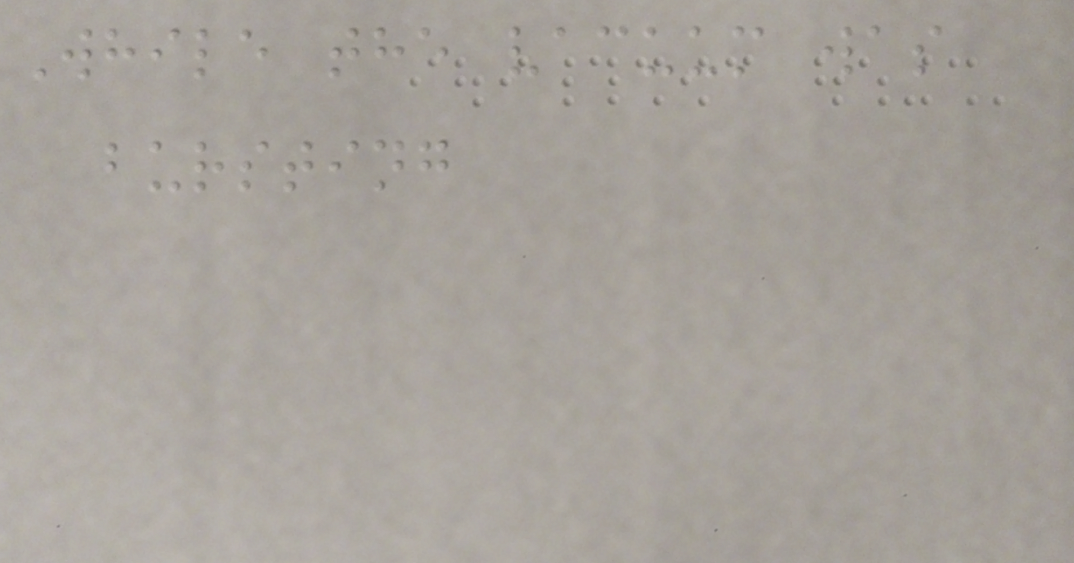While the vacuum was
bursting
